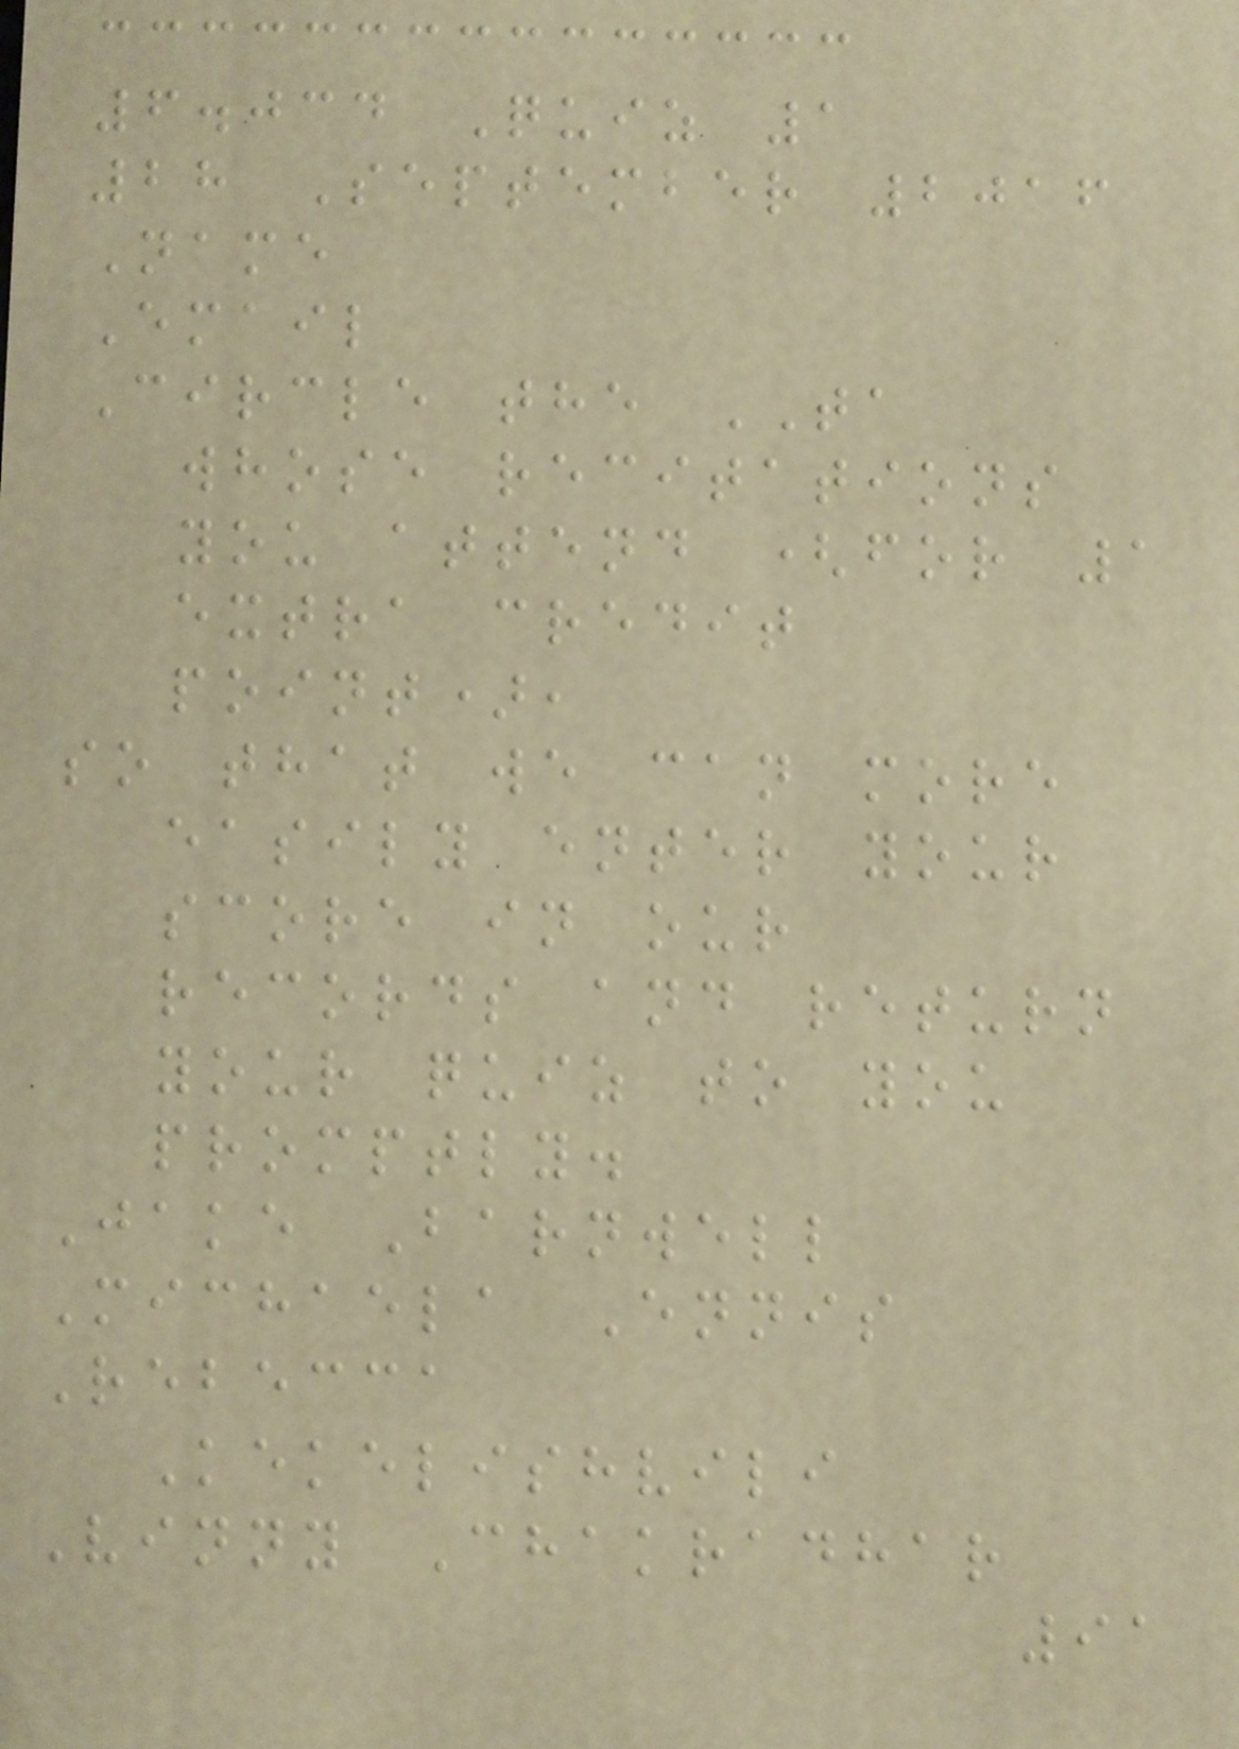6.034 Quiz 1
28 September 2016
Name
Email
Circle the TA
whose recitations
you attend (for 1
extra credit
point),
so that we can more
easily enter your
score in our
records and return
your quiz to you
promptly.
Jake Barnwell
Michaela Ennis
Rebecca
Kekelishvili
Vinny Chakradhar
91
